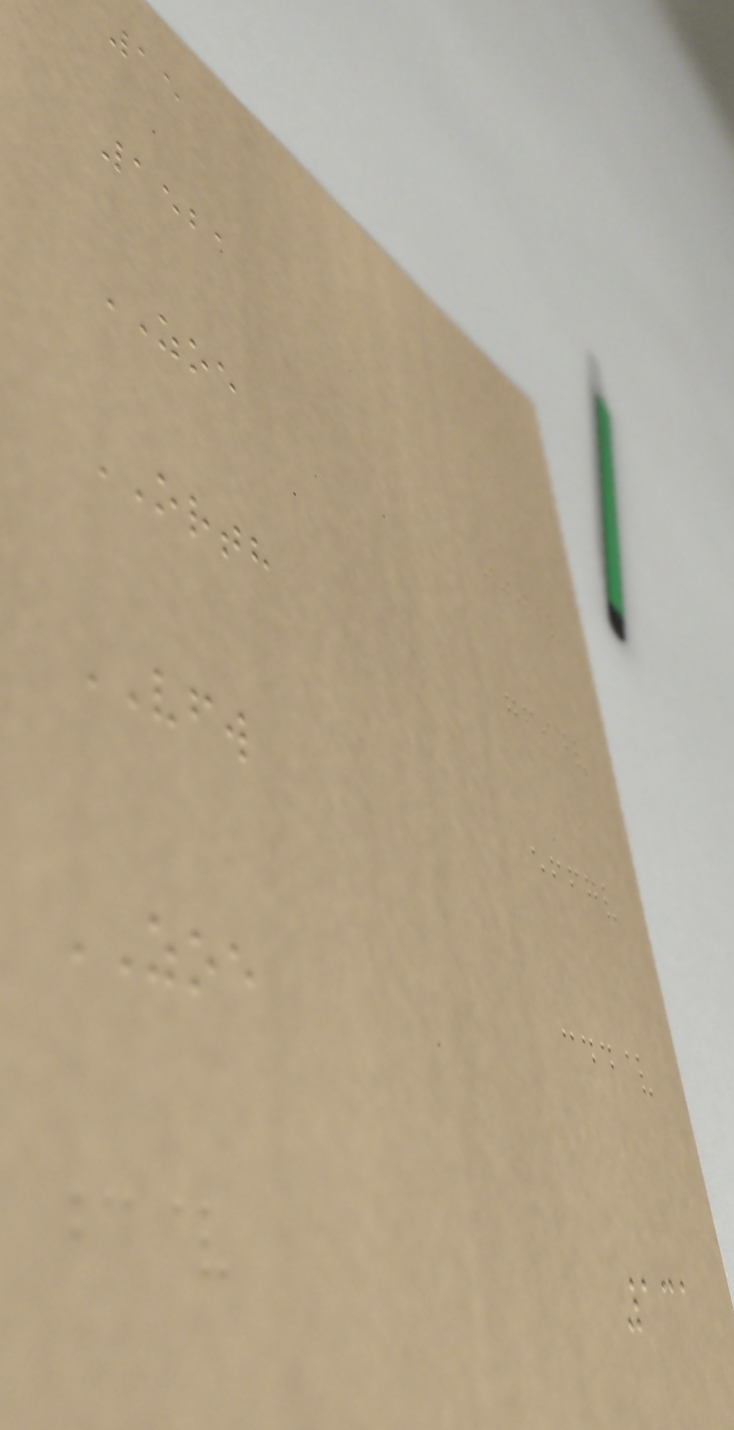15
1521
ZOE
ORTH
VFW
ZOE
131
